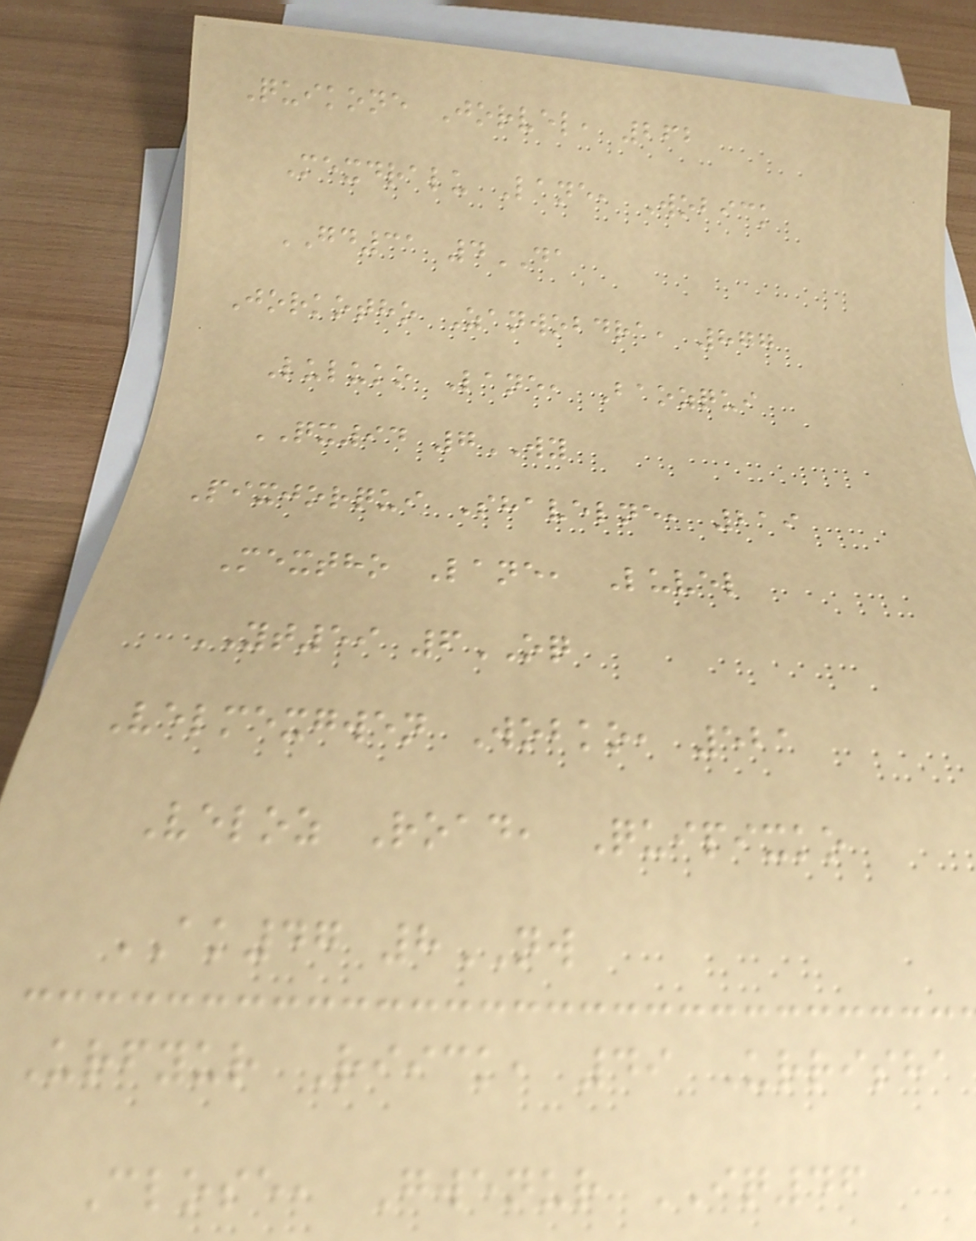Quikone Jorvel, 262
Mexdralu Lane, Wobick
GD31 4DA
Jorkotho Zanwobdra, 877
Luluko Lane, Baozqui
QX94 7WY
Pixjorqui Shavelne, 219
Mextho Lane, Luvel
YT59 6OQ
Velmexgwen Wobko, 521
Veloz Road, Quipixko
AK47 8NW
Urfyur Riick, 49 Urrisha
Close, Gwenur IQ46
